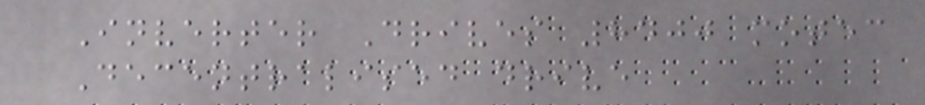Inverter Drives 8400 motec
Decentralised drive
